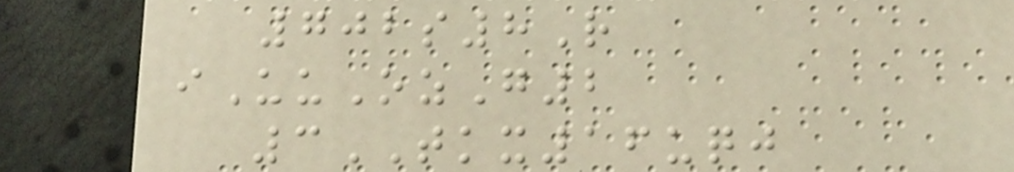702s8R
iUuOzG2
3TKX16uqj
